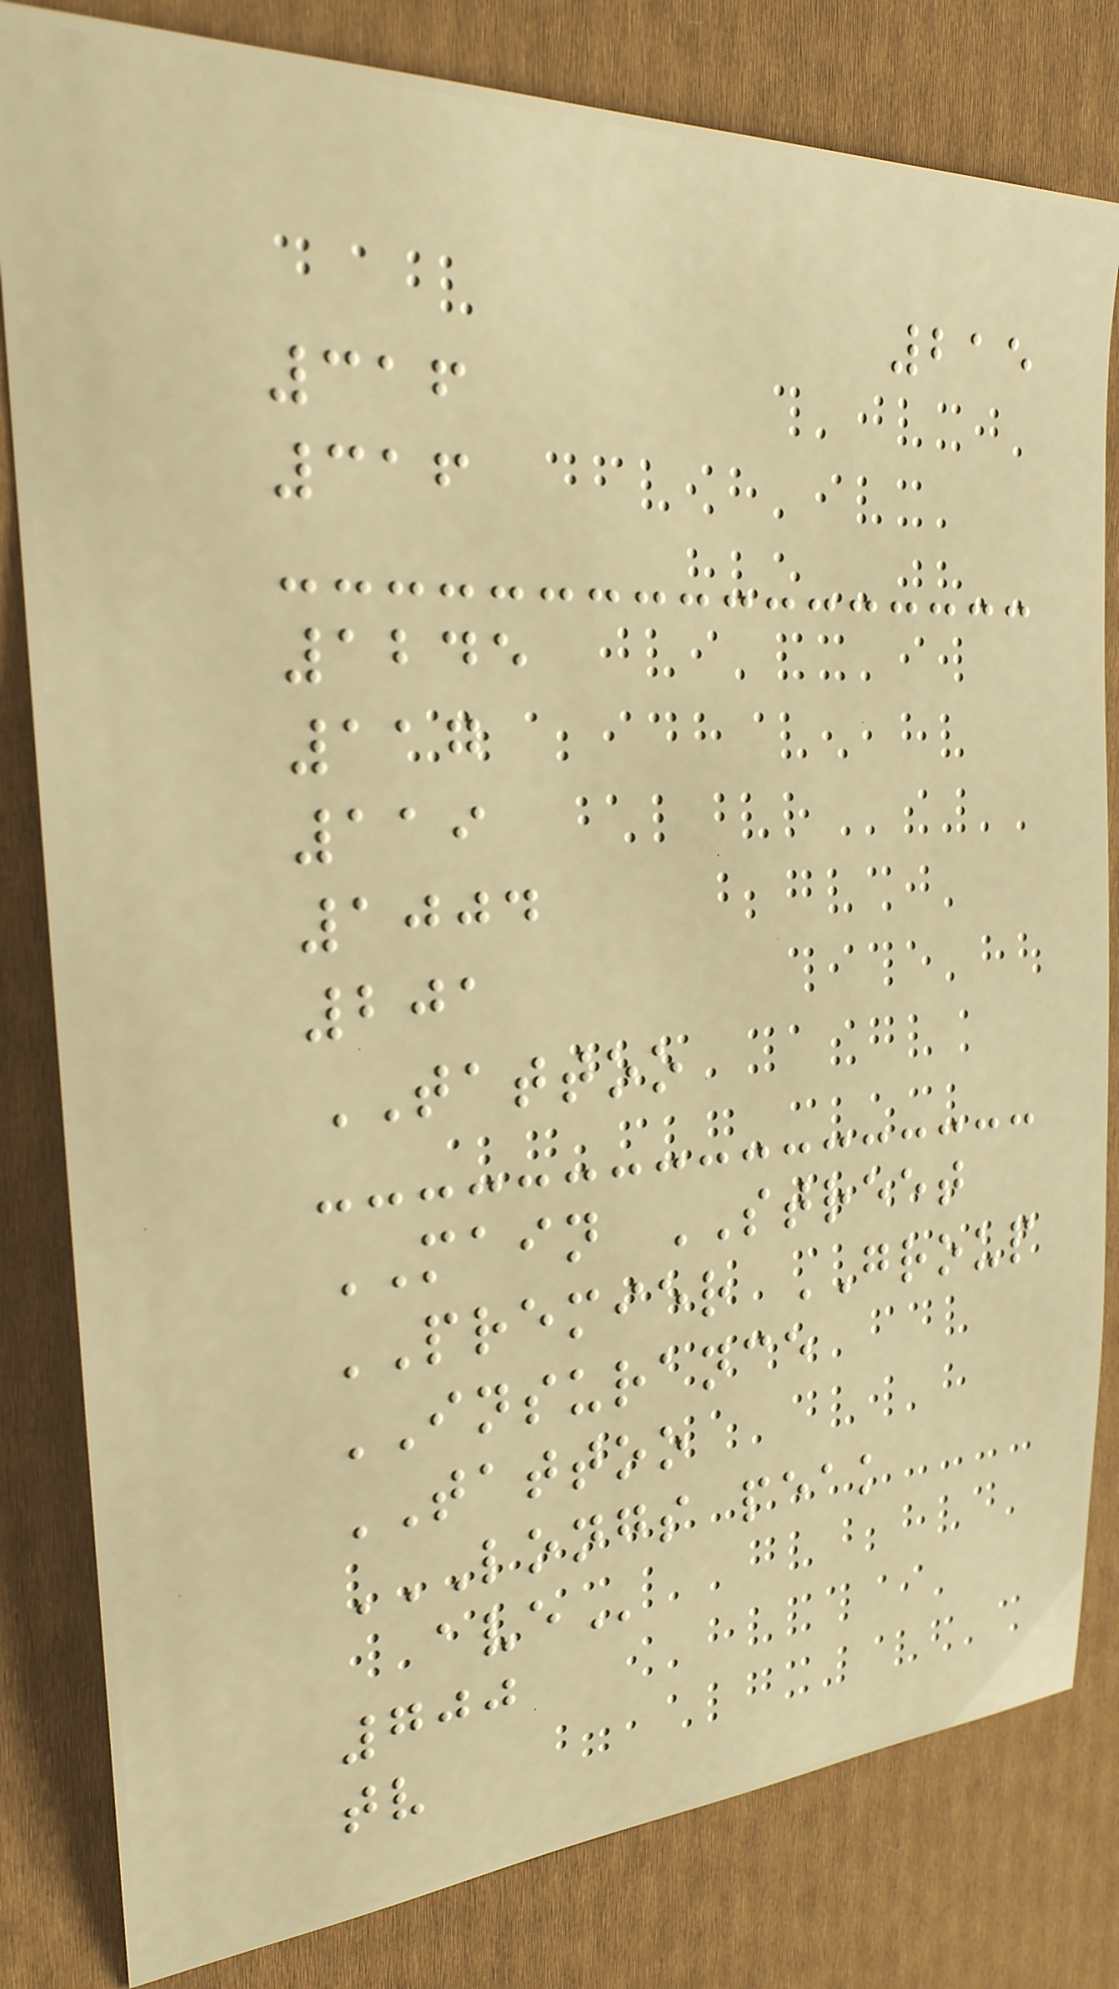215
316
316
1245
117
119
1004
201
TATTOO
MAIN STREET
PREMIER GROUP
INSURANCE
TATTOO
LONGS PEAK
AVE
700
tv
